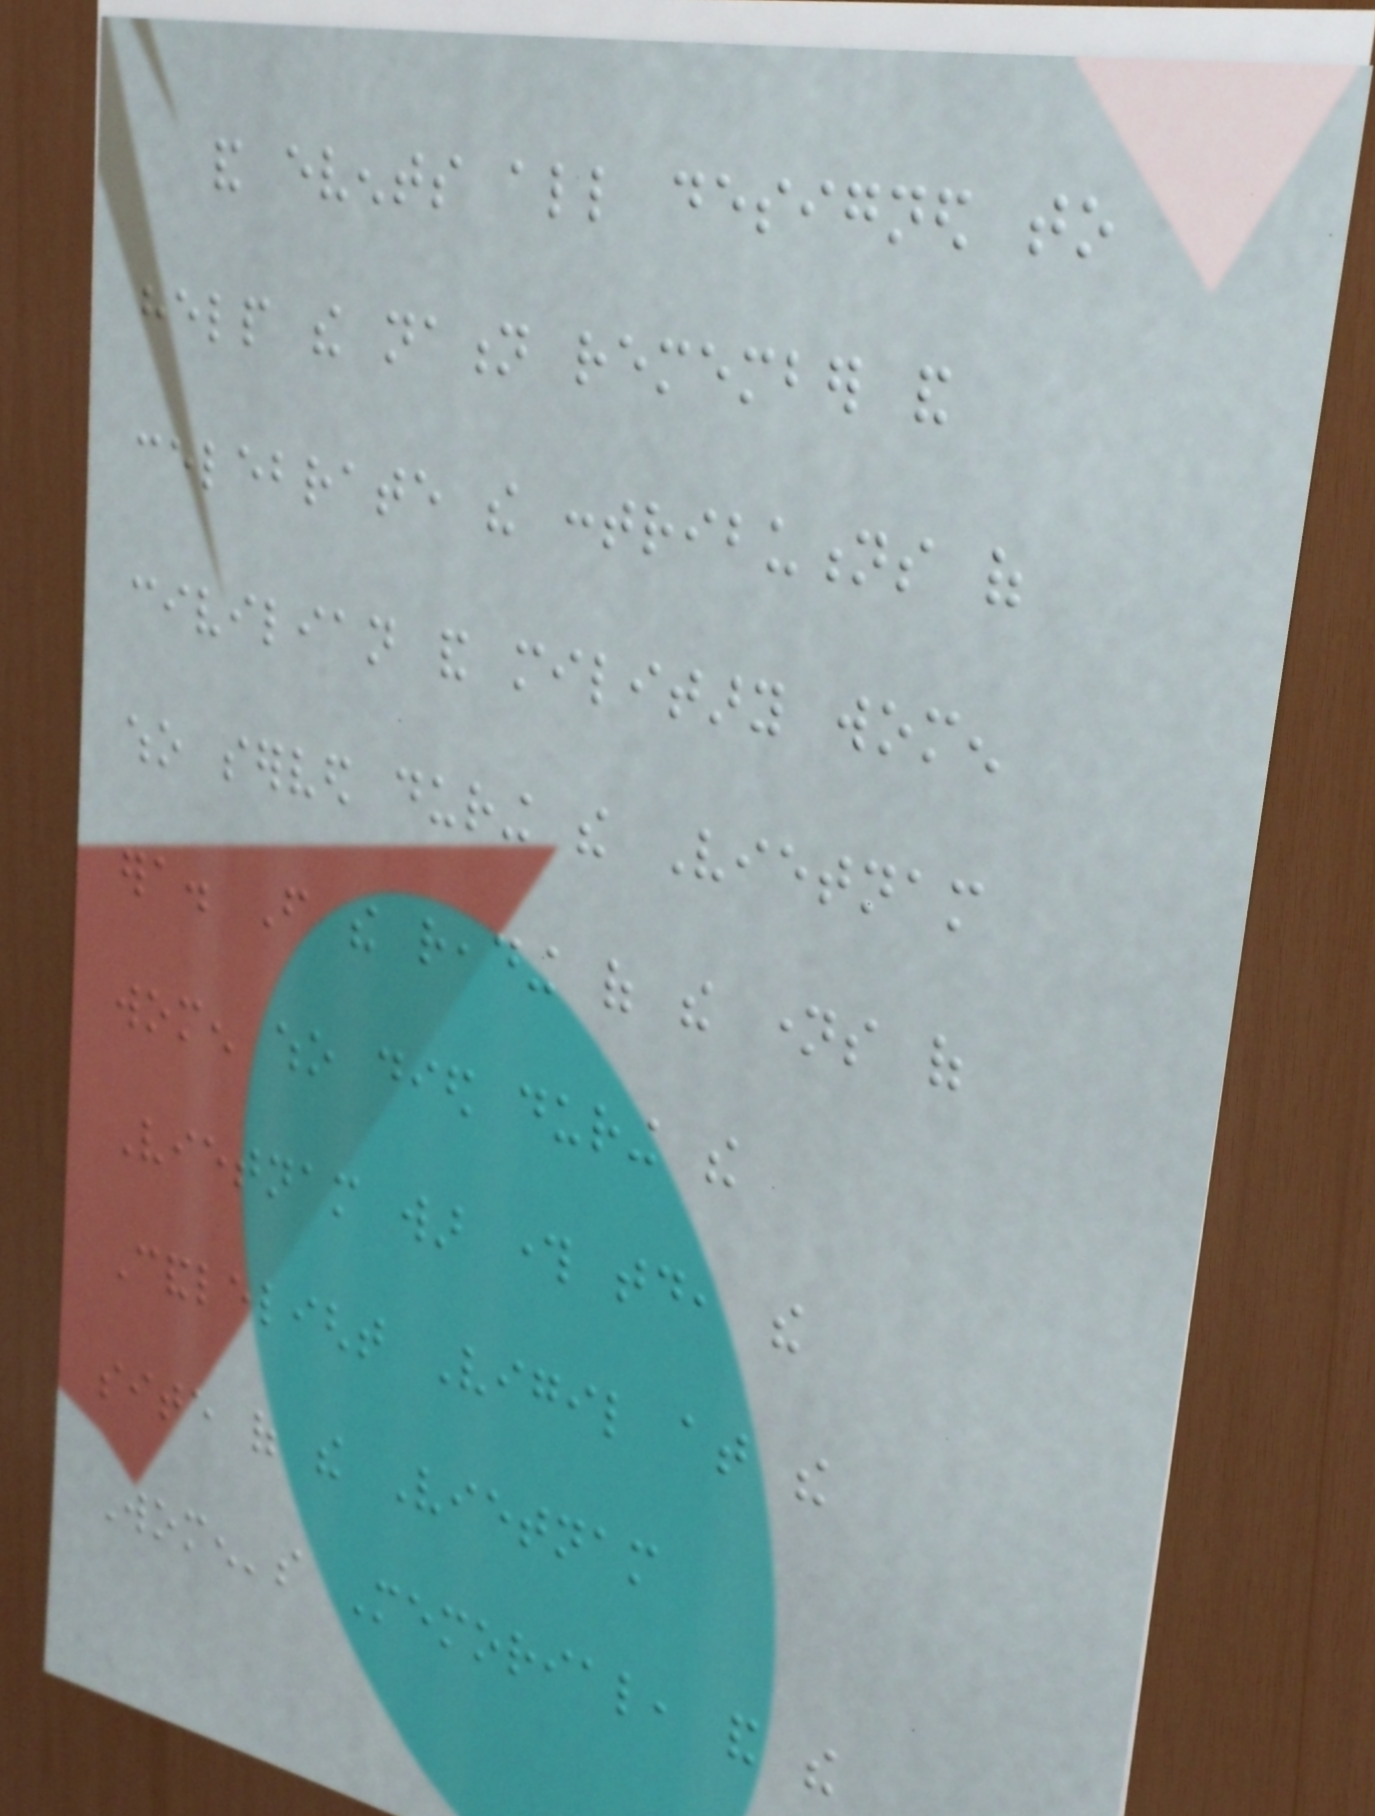and events all designed to
help the nation remember and
celebrate the contributions of
civilian and military women
who served during the Vietnam
era. From the reading of the names of
women who died during the
Vietnam war through today, the
Candlelight Vigil at the
site of the Vietnam
Women's Memorial, and the
